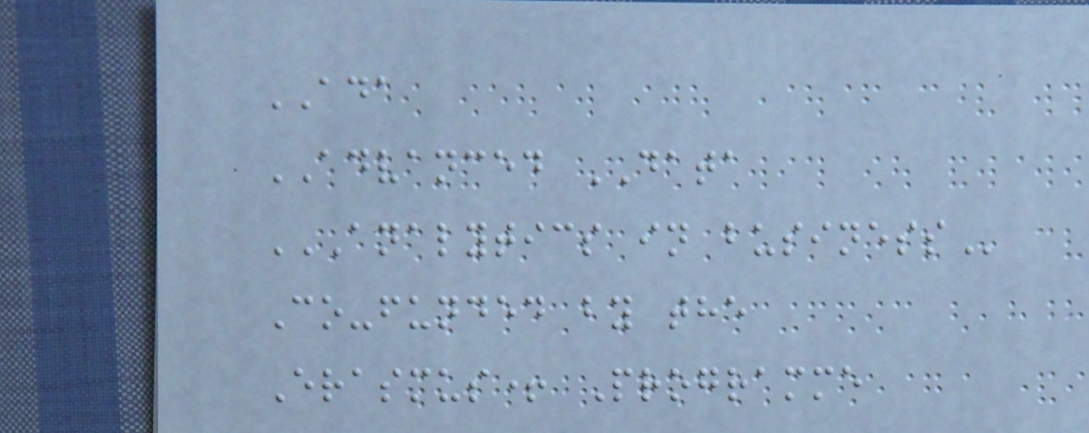ADA
ADVANCED DATA
ANALYTICS IN BUSINESS
Co-funded by the
Erasmus+ Programme
